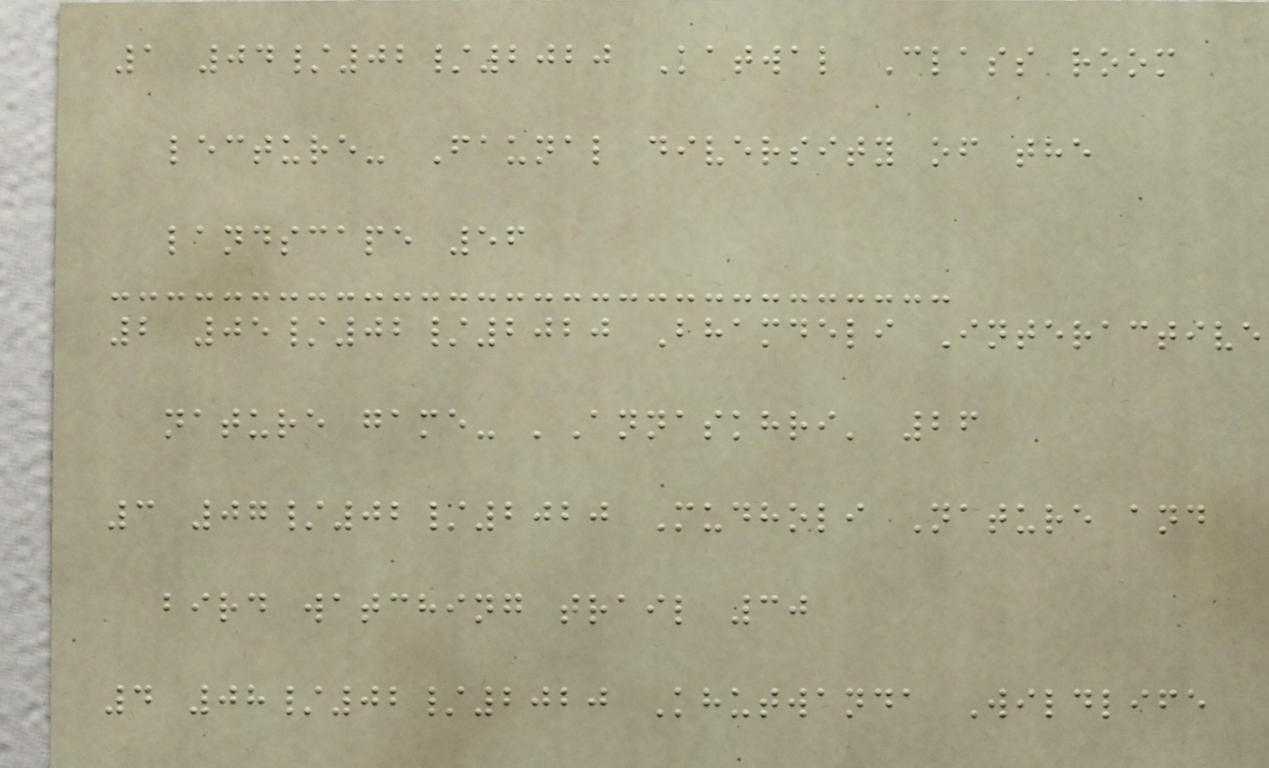1 04/02/2020 Katwal Class room
lecture- Faunal diversity of the
landscape 56
2 05/02/2020 Bhamdeli Interactive
nature game- 'Annaskhri' 26
3 07/02/2020 Mudholi Nature and
bird watching trail 30
4 08/02/2020 Khutwanda Wildlife
